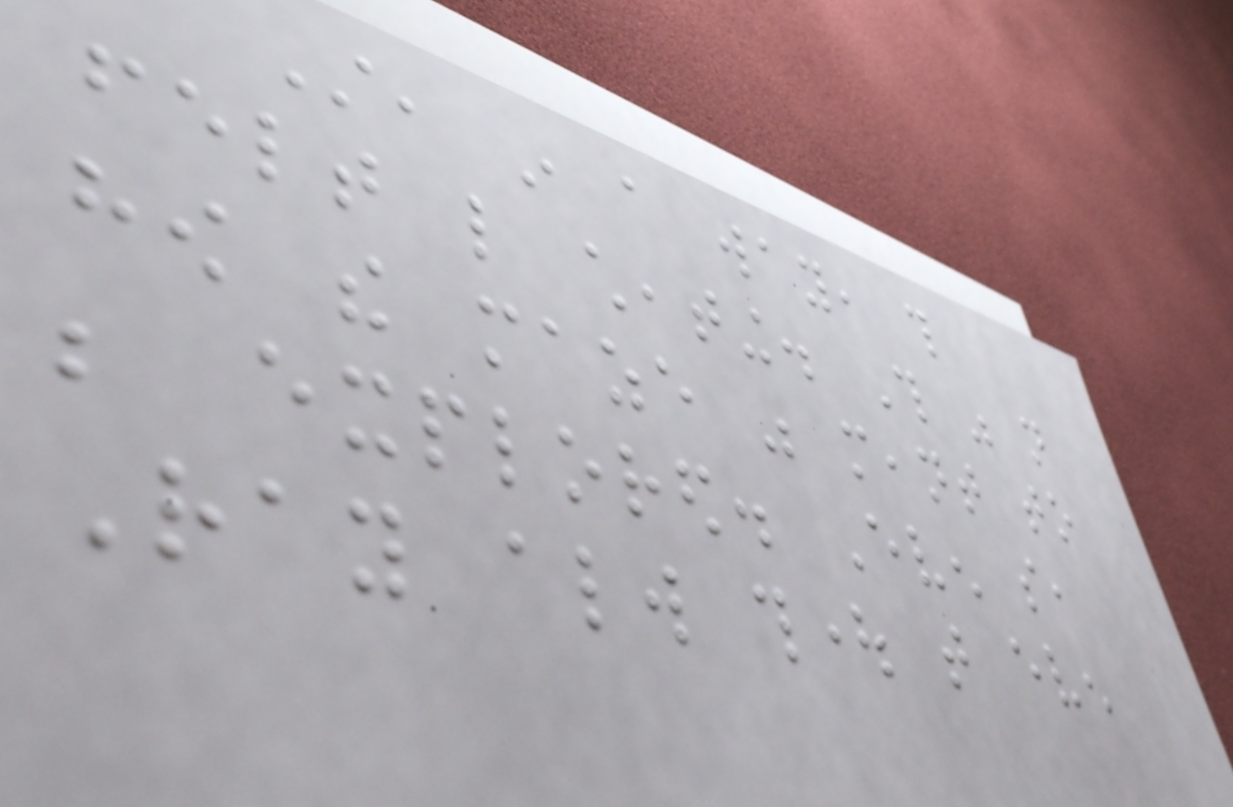Still, in a way, this
felt like cheating. This was not
how the maze was meant to
be explored. Even so,
Ray always thought that even
